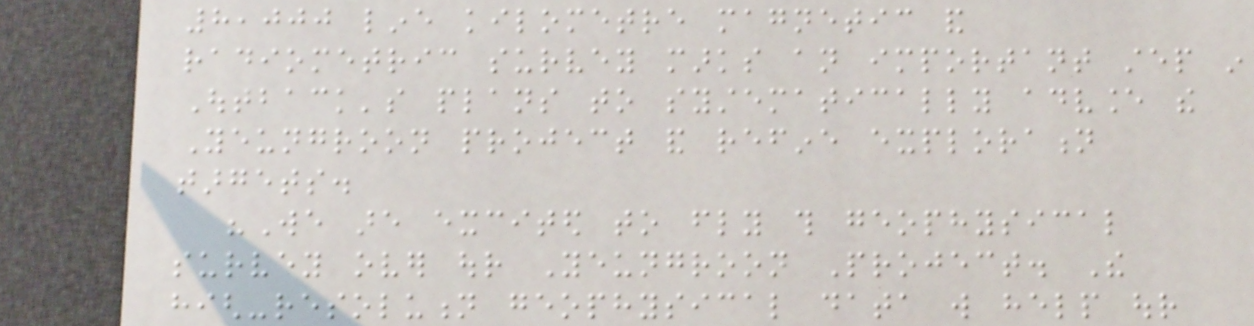8,000 line kilometre magnetic and
radiometric survey marks an important step in
Outback's plans to systematically advance the
Yeungroon project and refine exploration
targets.
"We are excited to fly this geophysical
survey over our Yeungroon Project. The
high-resolution geophysical data will help our
